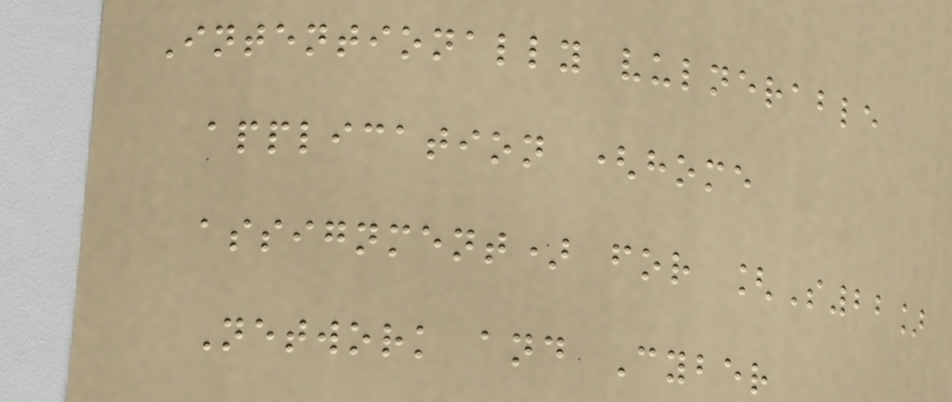Intentionally vulnerable
application (home
assignment) for [S22]
Network and Cyber
